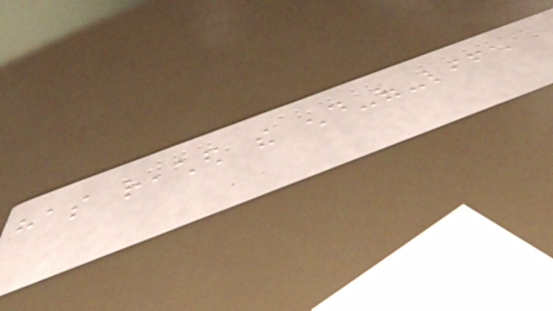has reached the end-of-life
